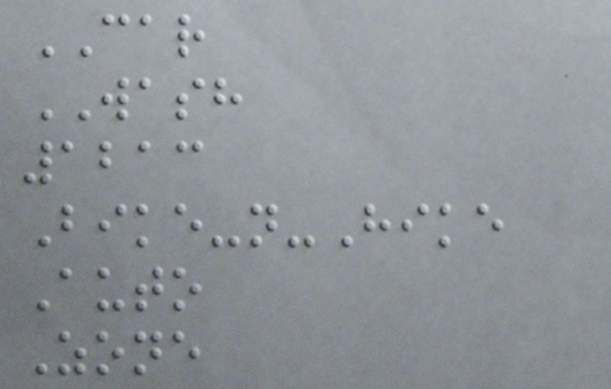CAR
WASH
1213
Bike-n-Hike
Auto
Zone
